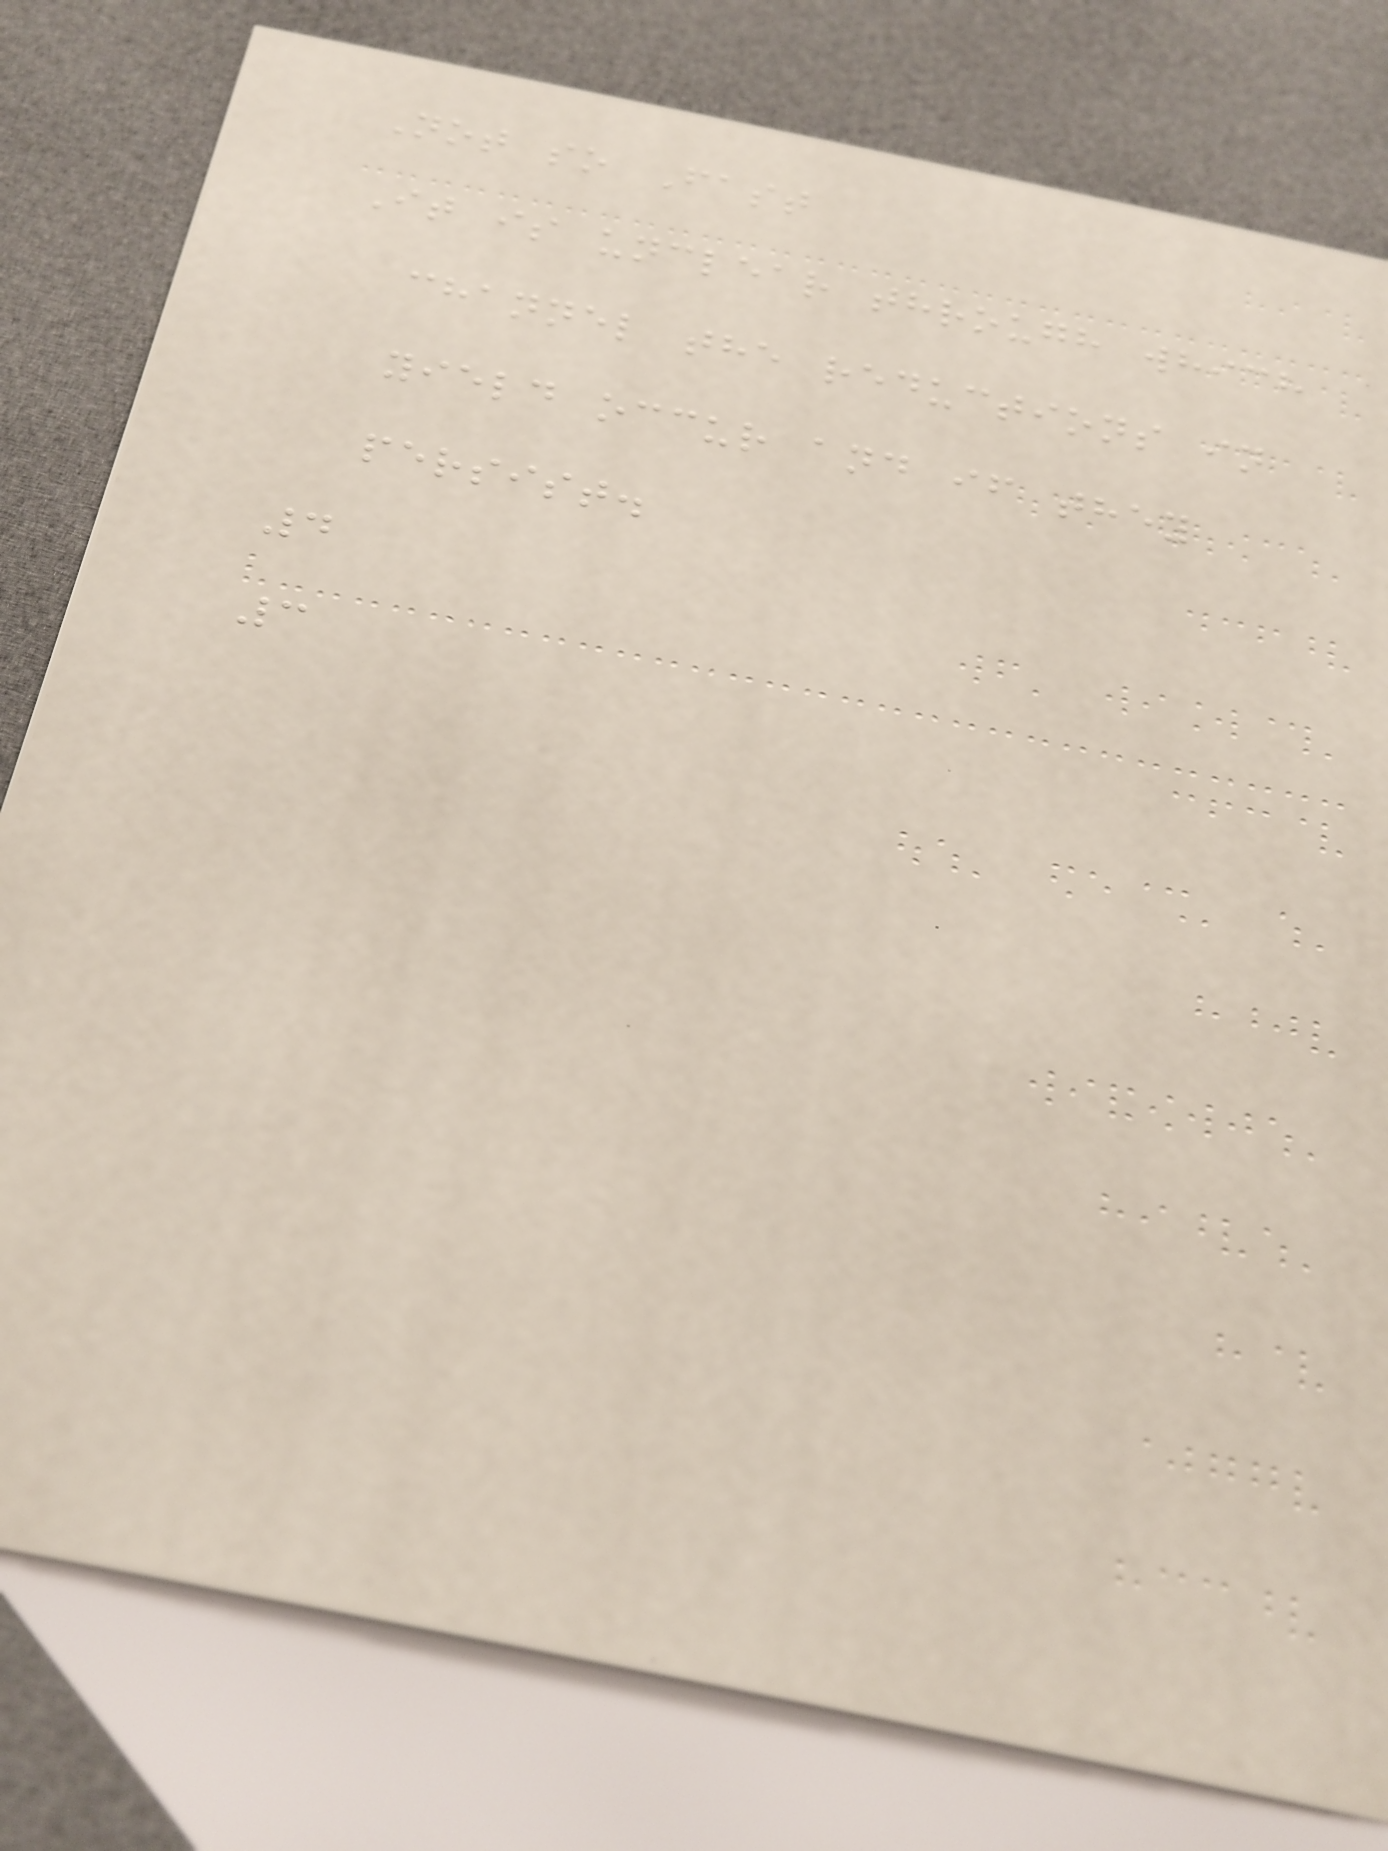Not so Fast
It is unclear through which
channel the reductions in
yield occur and if they
persist.
4
3
